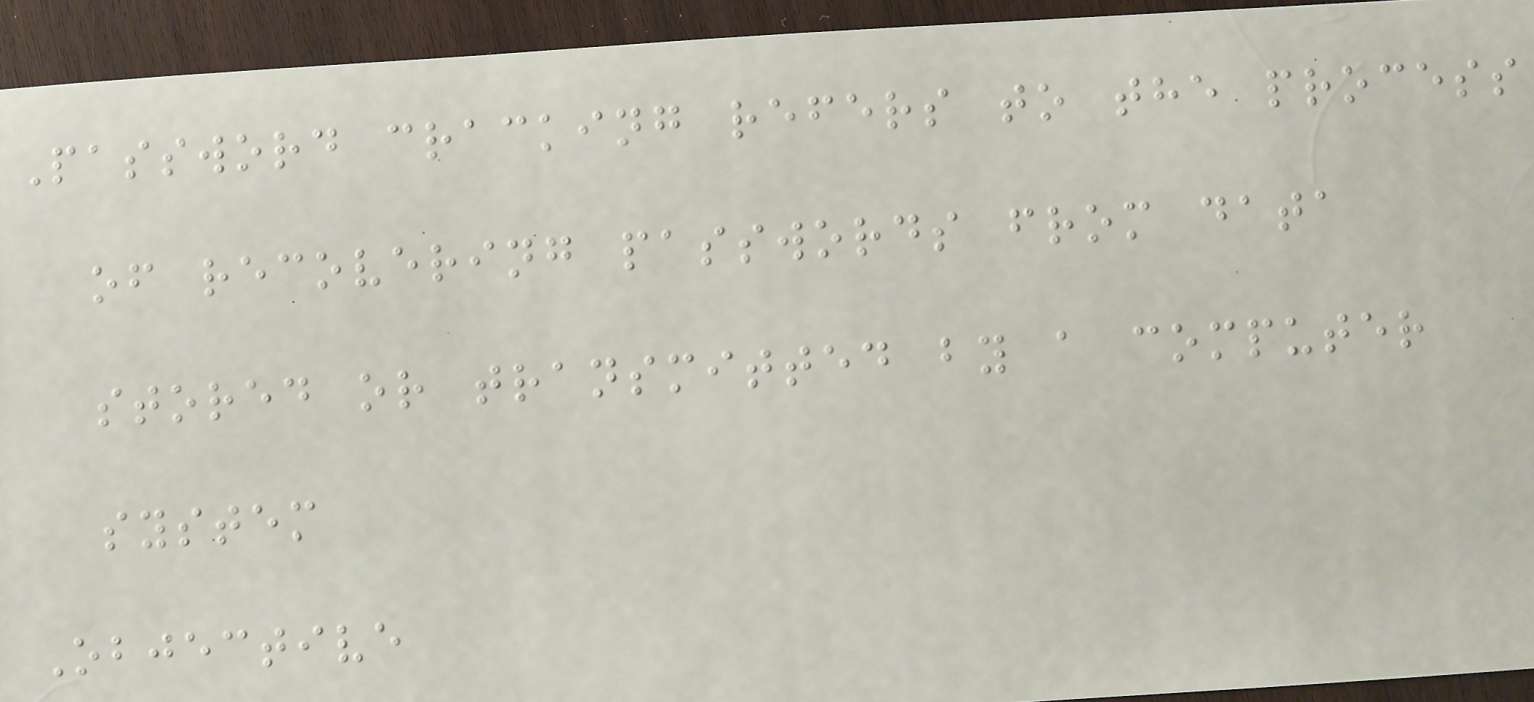Password cracking refers to the process
of recovering passwords from data
stored or transmitted by a computer
system
Objective
